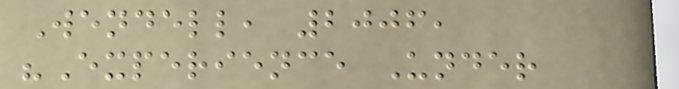Wendell, 2006,
"Experience Under
